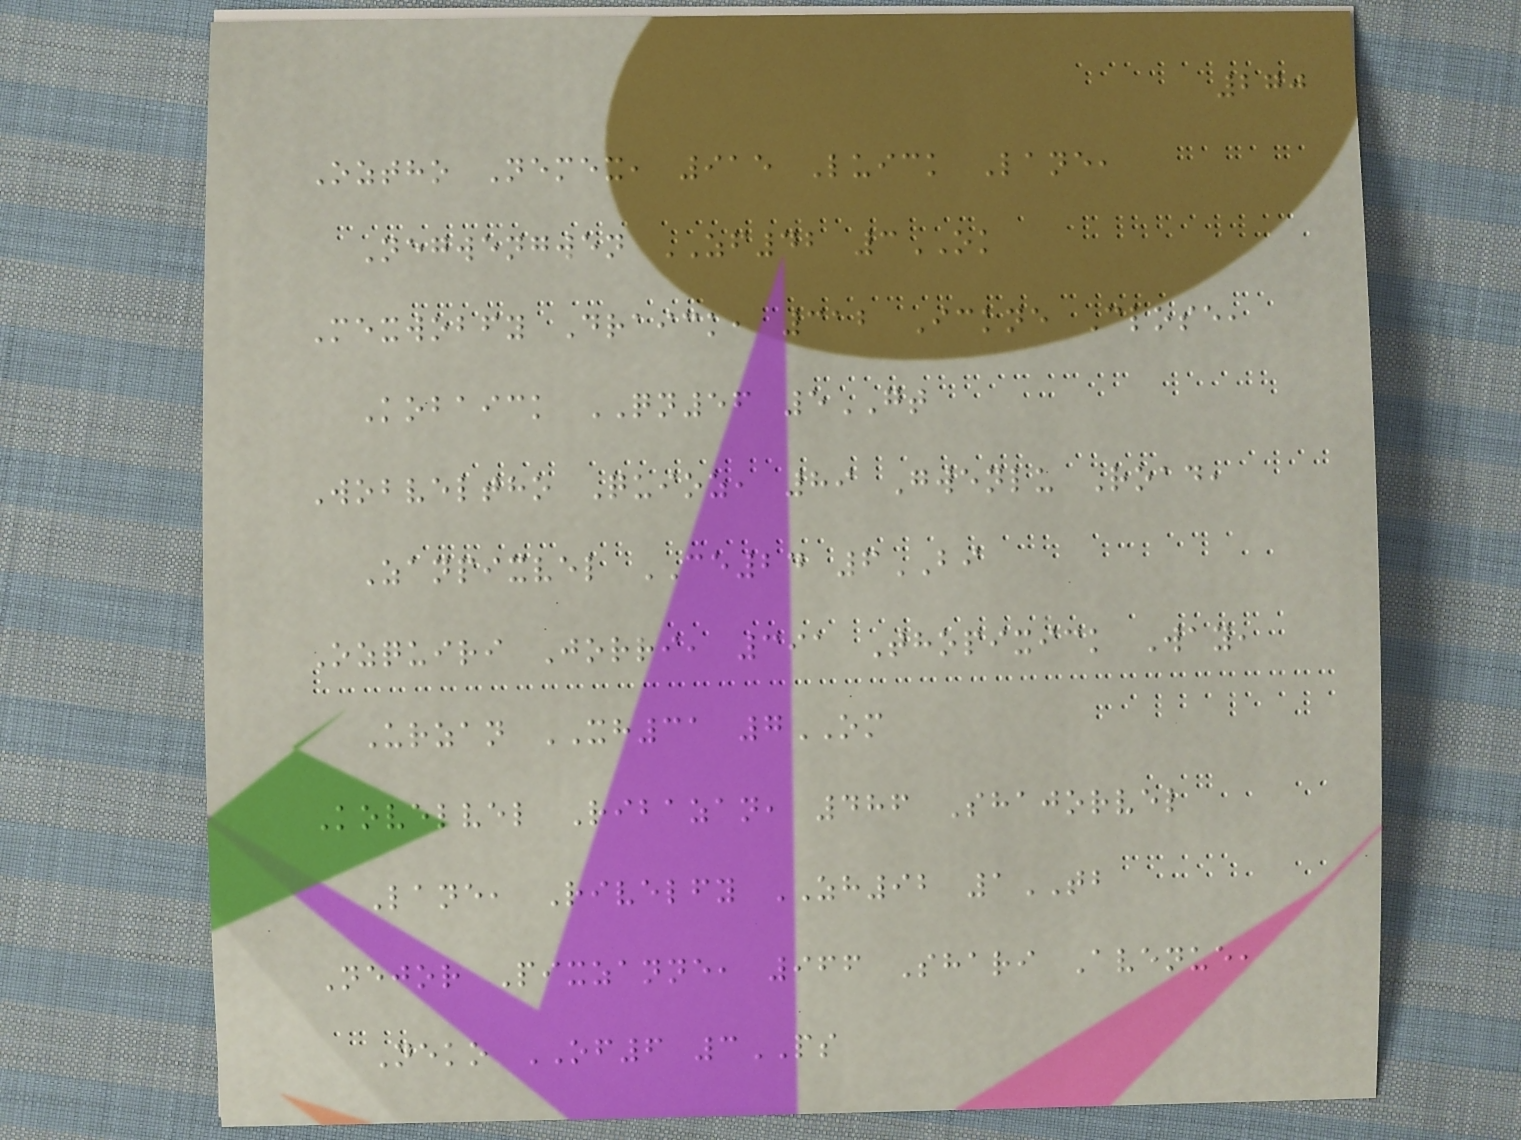270
Oztho Nemex, 915 Luick Lane,
Negwengwen ZF42 3OK
Mexwobfy Draick, 312 Ickne Close,
Kobaick QN56 5GT
Wobveltho Quioz, 89 Gwenlu Road,
Zanpixvel CE24 6BI
Ozquiri Jorri, 391 Thopixick Way,
Urzan XH31 7OM
Kovelvel Ribazan, 486 Shajorvel
Lane, Rivelfy ZH92 1TB
Nejor Pixzanne, 966 Shari Avenue,
Neko OF6 3PS
